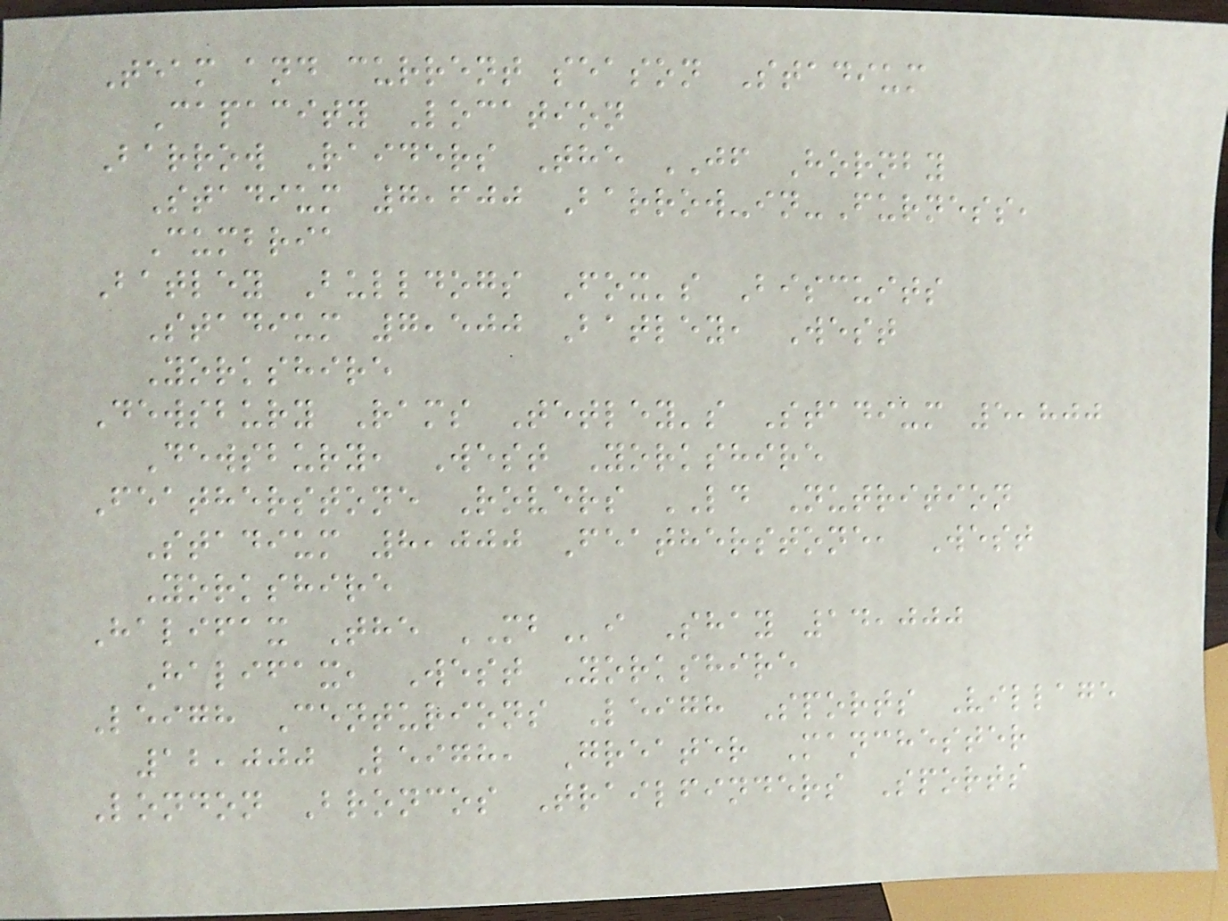Team and current season Stadium
Capacity Location
Barrow Raiders The JF Hornby
Stadium 7,600 Barrow-in-Furness,
Cumbria
Batley Bulldogs Fox's Biscuits
Stadium 7,500 Batley, West
Yorkshire
Dewsbury Rams Tetley's Stadium 5,800
Dewsbury, West Yorkshire
Featherstone Rovers LD Nutrition
Stadium 8,000 Featherstone, West
Yorkshire
Halifax The MBi Shay 14,000
Halifax, West Yorkshire
Leigh Centurions Leigh Sports Village
12,000 Leigh, Greater Manchester
London Broncos Trailfinders Sports
